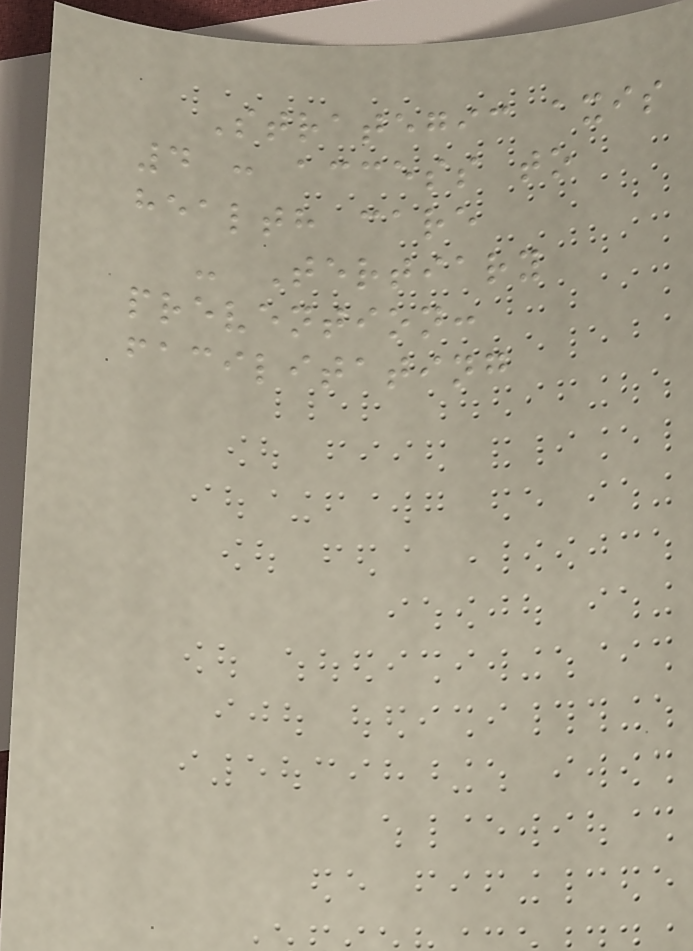Strategic axis
4 : access to
health care
- Tertiary
prevention:
facilitating
